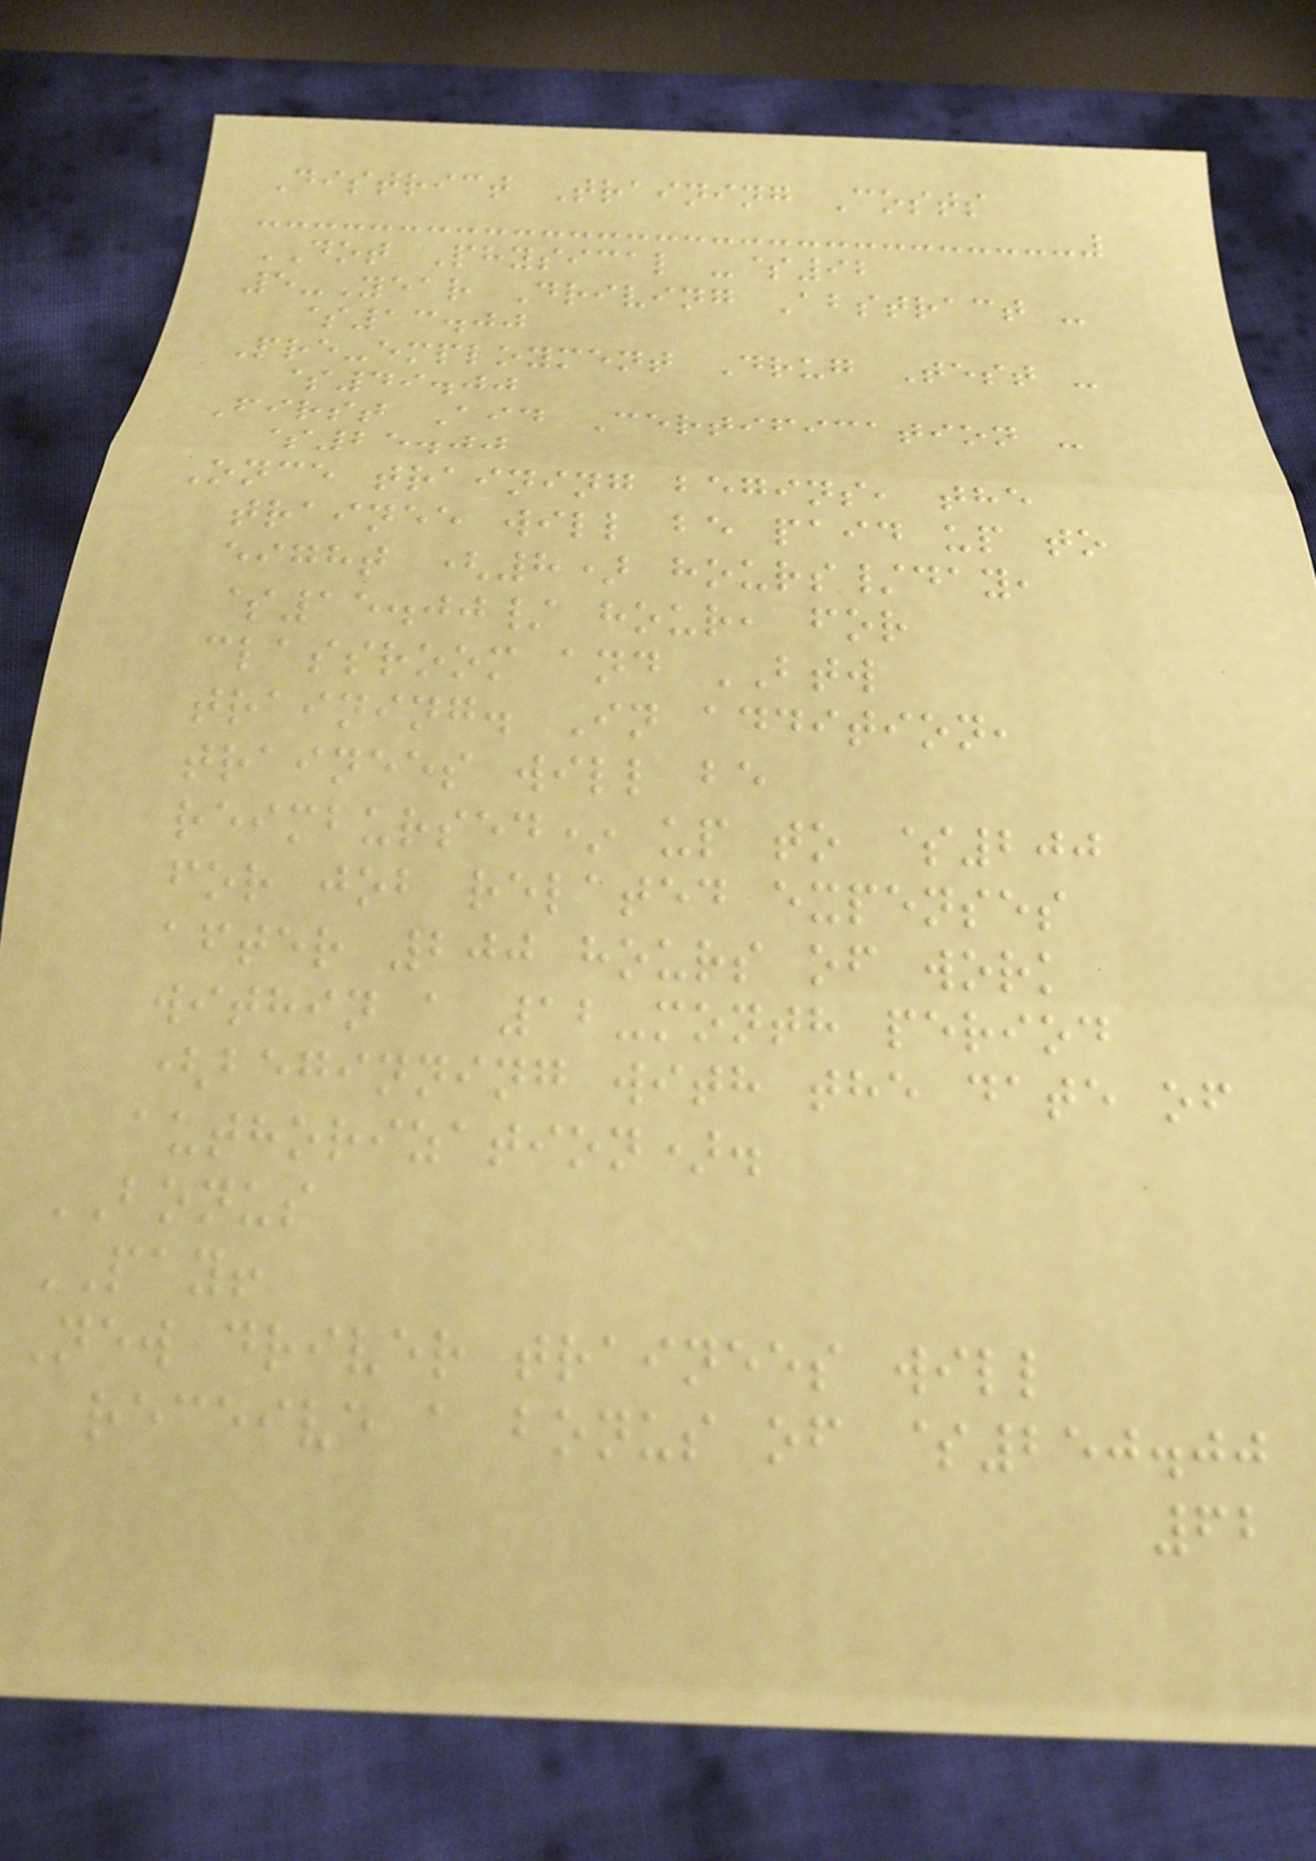District Training Costs
DOT Physical -$92
5-Year Driving Abstract -
$13.00
Pre-employment Drug Test -
$49.00
First Aid Certification -
$25.00
Once training begins, the
trainee will be paid up to
eight (8) hours/day,
$15.00/ hour, for
classroom and BTW
training. In addition,
trainees will be
reimbursed* up to $200
for job related expenses
after 200 hours of work
within a 12-month period
(beginning with the date of
authorization).
BONUS
PAY!
New driver trainees will
receive a bonus of $250.00
62
